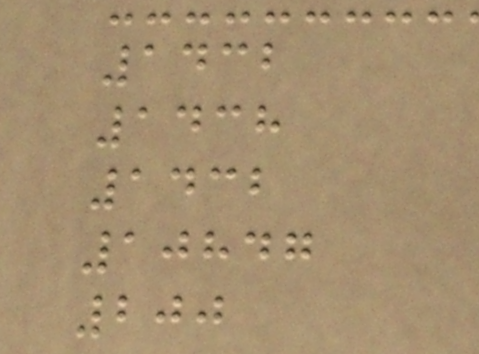1432
1438
1432
10847
200
